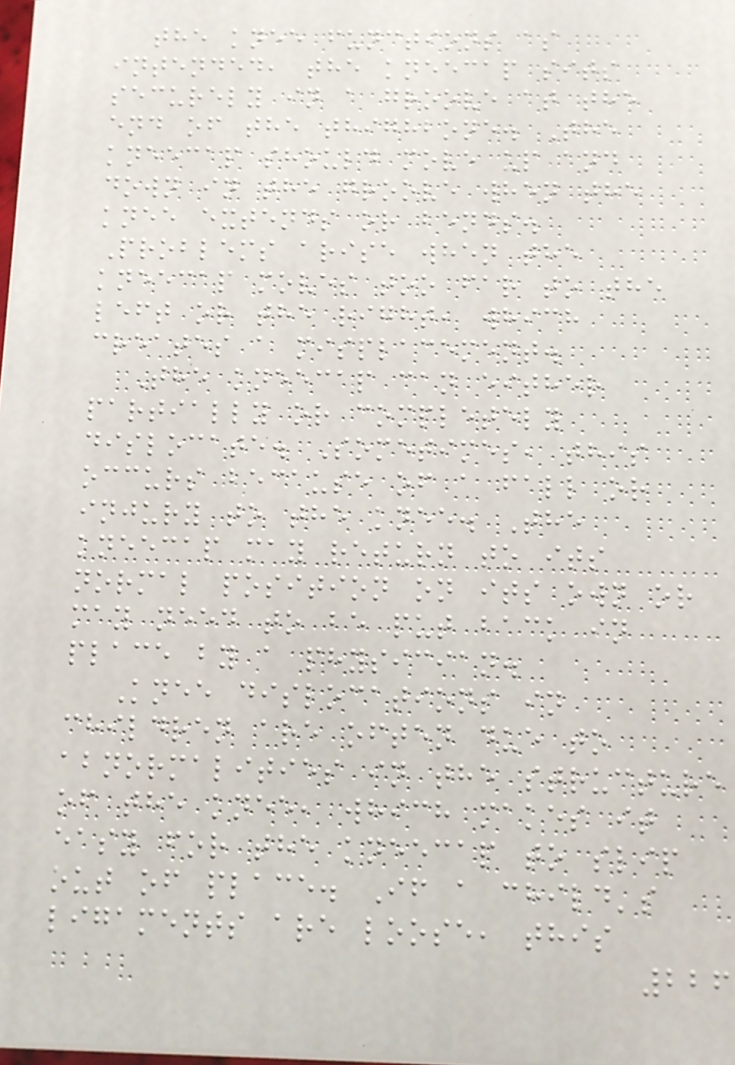the knee functions as
intended, the kneecap sits
securely in a groove at the
end of the thighbone. The
kneecap should move up and
down in the groove when the
knee extends or bends.
Problems arise when the
kneecap moves too far to the
left or the right, which
creates a misplacement.
The kneecap can either
partially or completely
dislocate. Sometimes, this
occurs because of a fall or
injury to the knee. The
kneecap may return to its
normal position on its own or
may need to be put back in
place by a physician.
Knee dislocations in
children are often due to
abnormalities in the structure
of the knee, which makes it
easy for the kneecap to slip
out of place. If a child's
ligaments are loose, this
226
